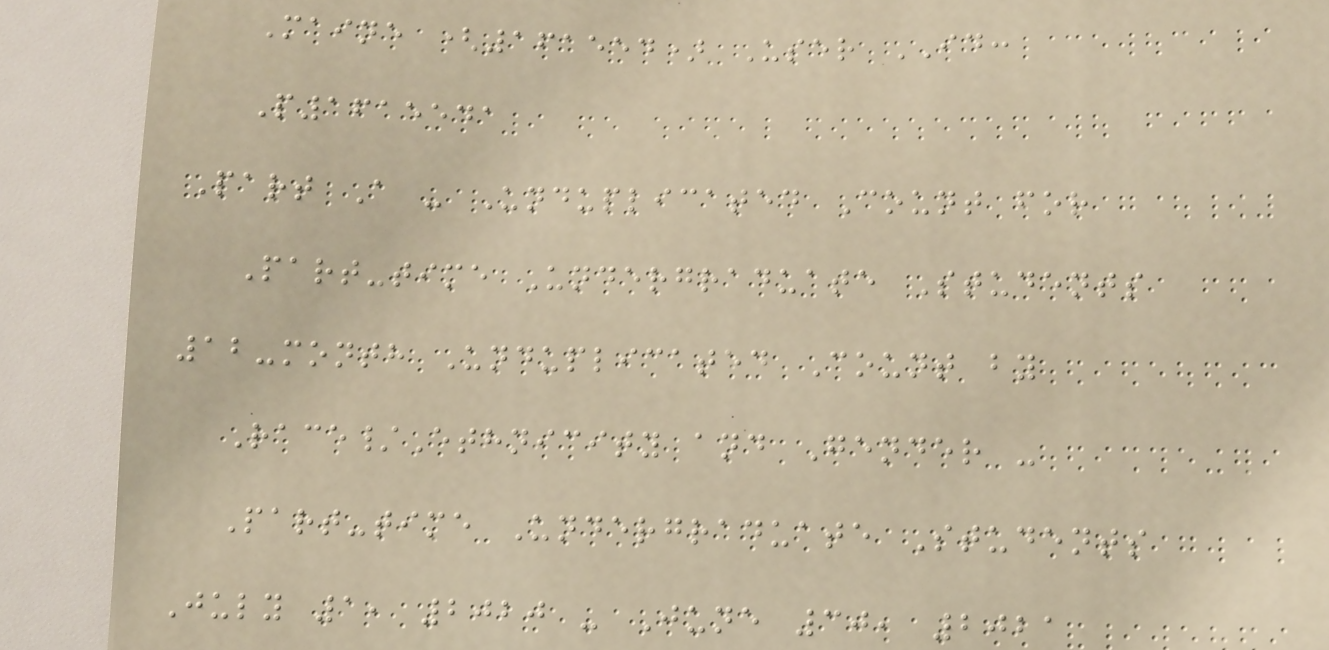Maine (161554) User ID:
P1615541
Part A - Unduplicated Count for
Part-time Undergraduate Students
12-month Unduplicated Count by
Race/Ethnicity and Gender -
Part-time Undergraduate Students
July 1, 2020 - June 30, 2021
